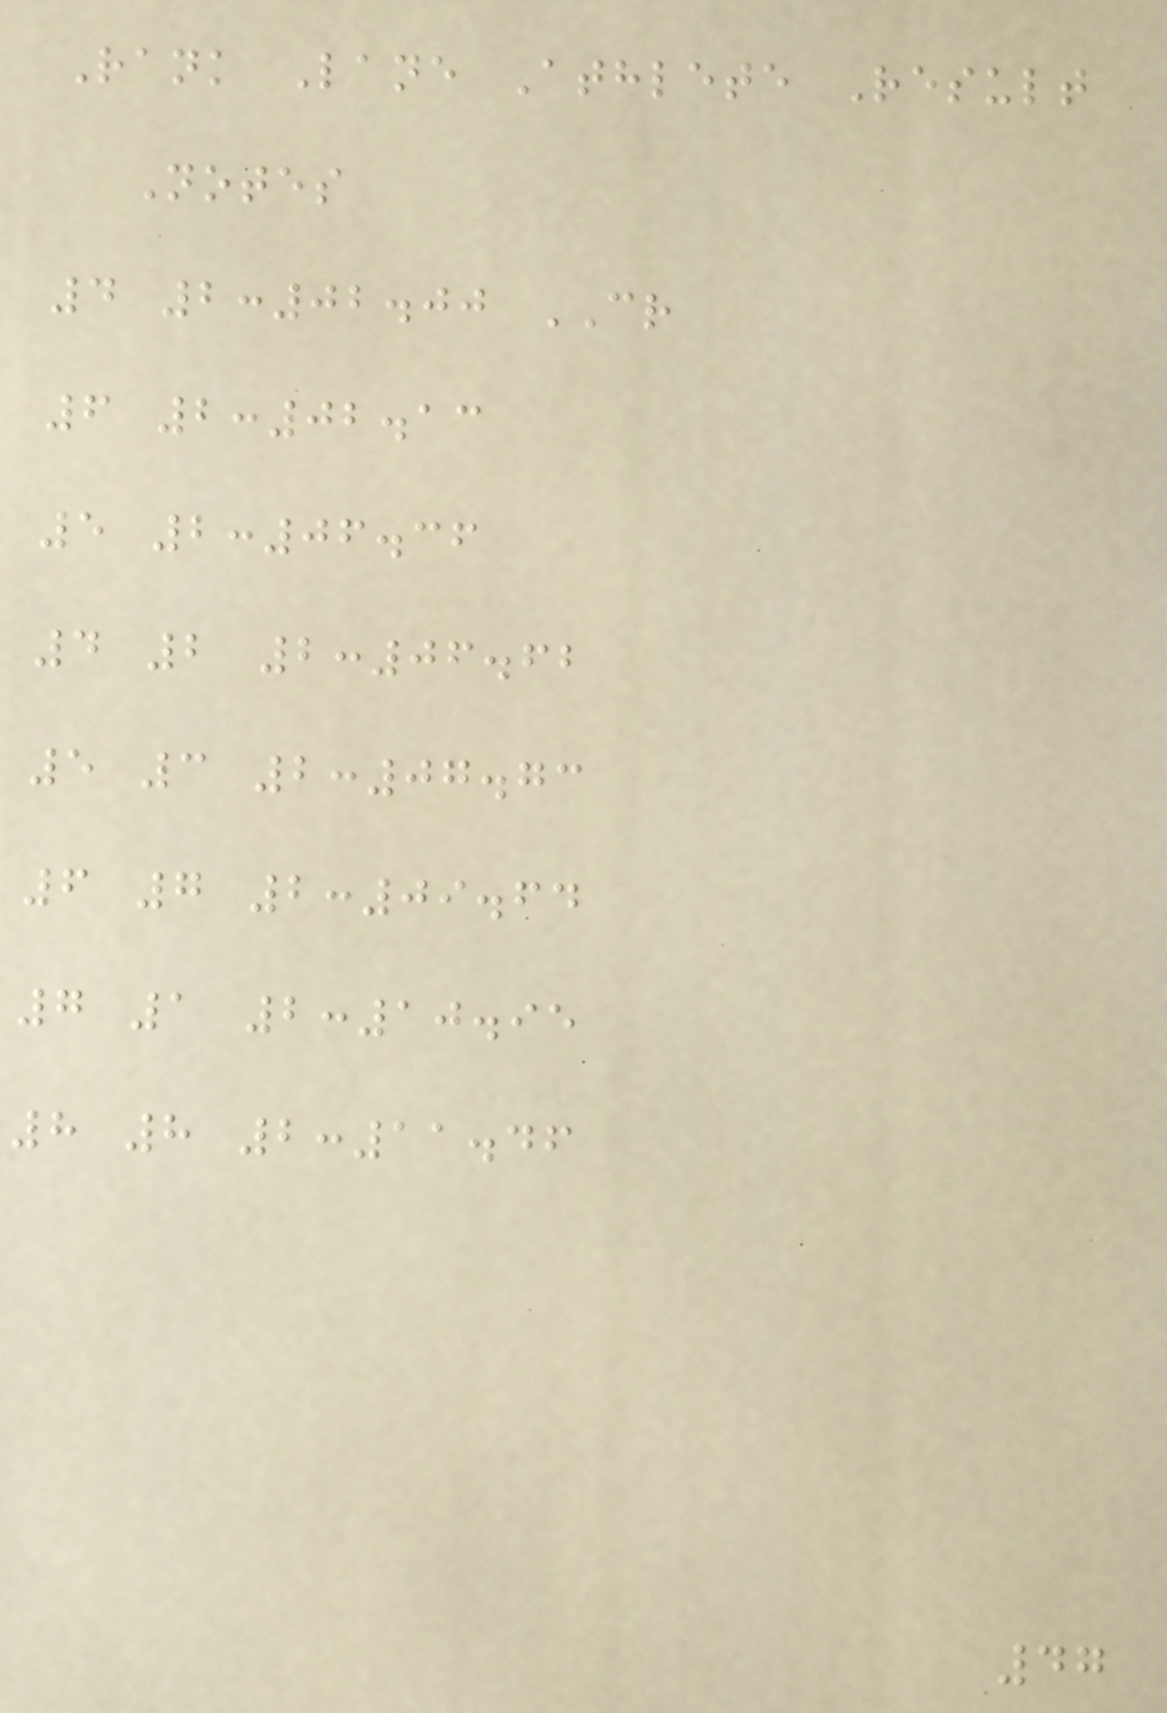Rank Lane Athlete Result
Notes
4 2:02.00 CR
6 2:02.13
5 2:06.36
4 2 2:06.62
5 3 2:07.73
6 7 2:09.64
7 1 2:10.95
8 8 2:11.46
47
